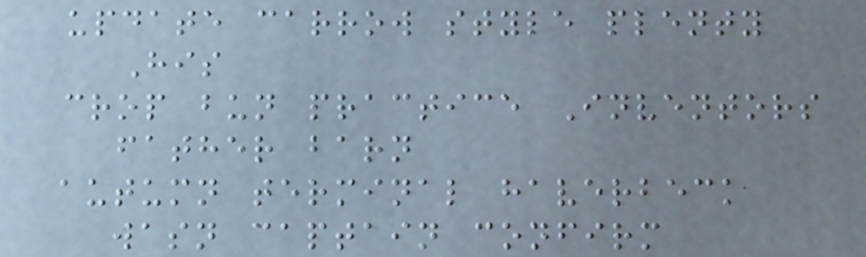update carrow style plenty
His
crop bun practice Inventors
father barn
autumn terminal haverbeck
wasn captain confirm
